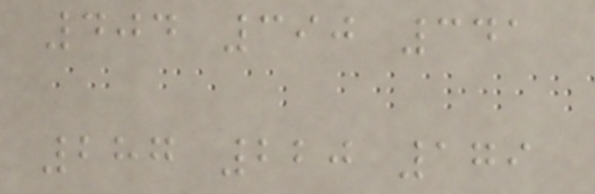404 390 341
287 220 179
